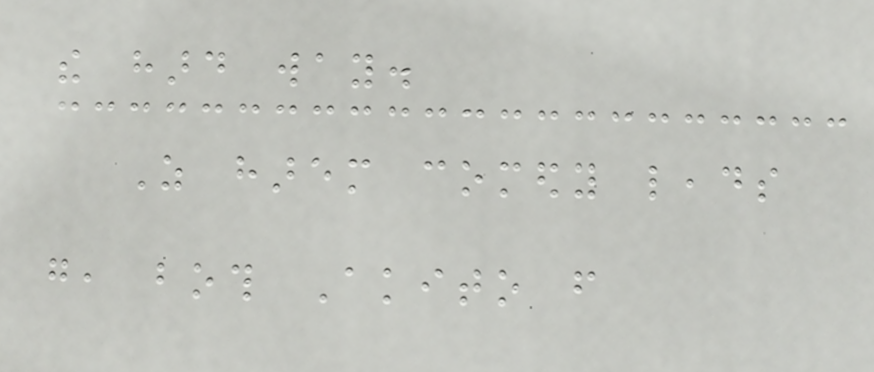the hard way.
As harem comedy leads
go, both Akito from
